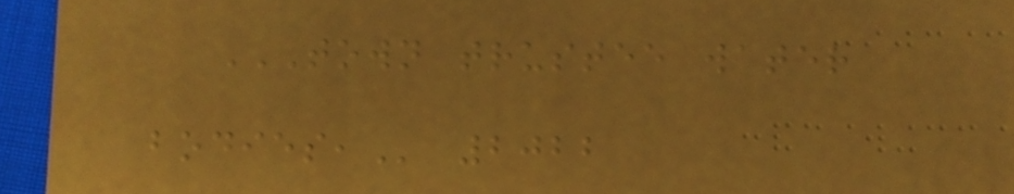TOWN TRUSTEE WATER
BODIES, 2022
